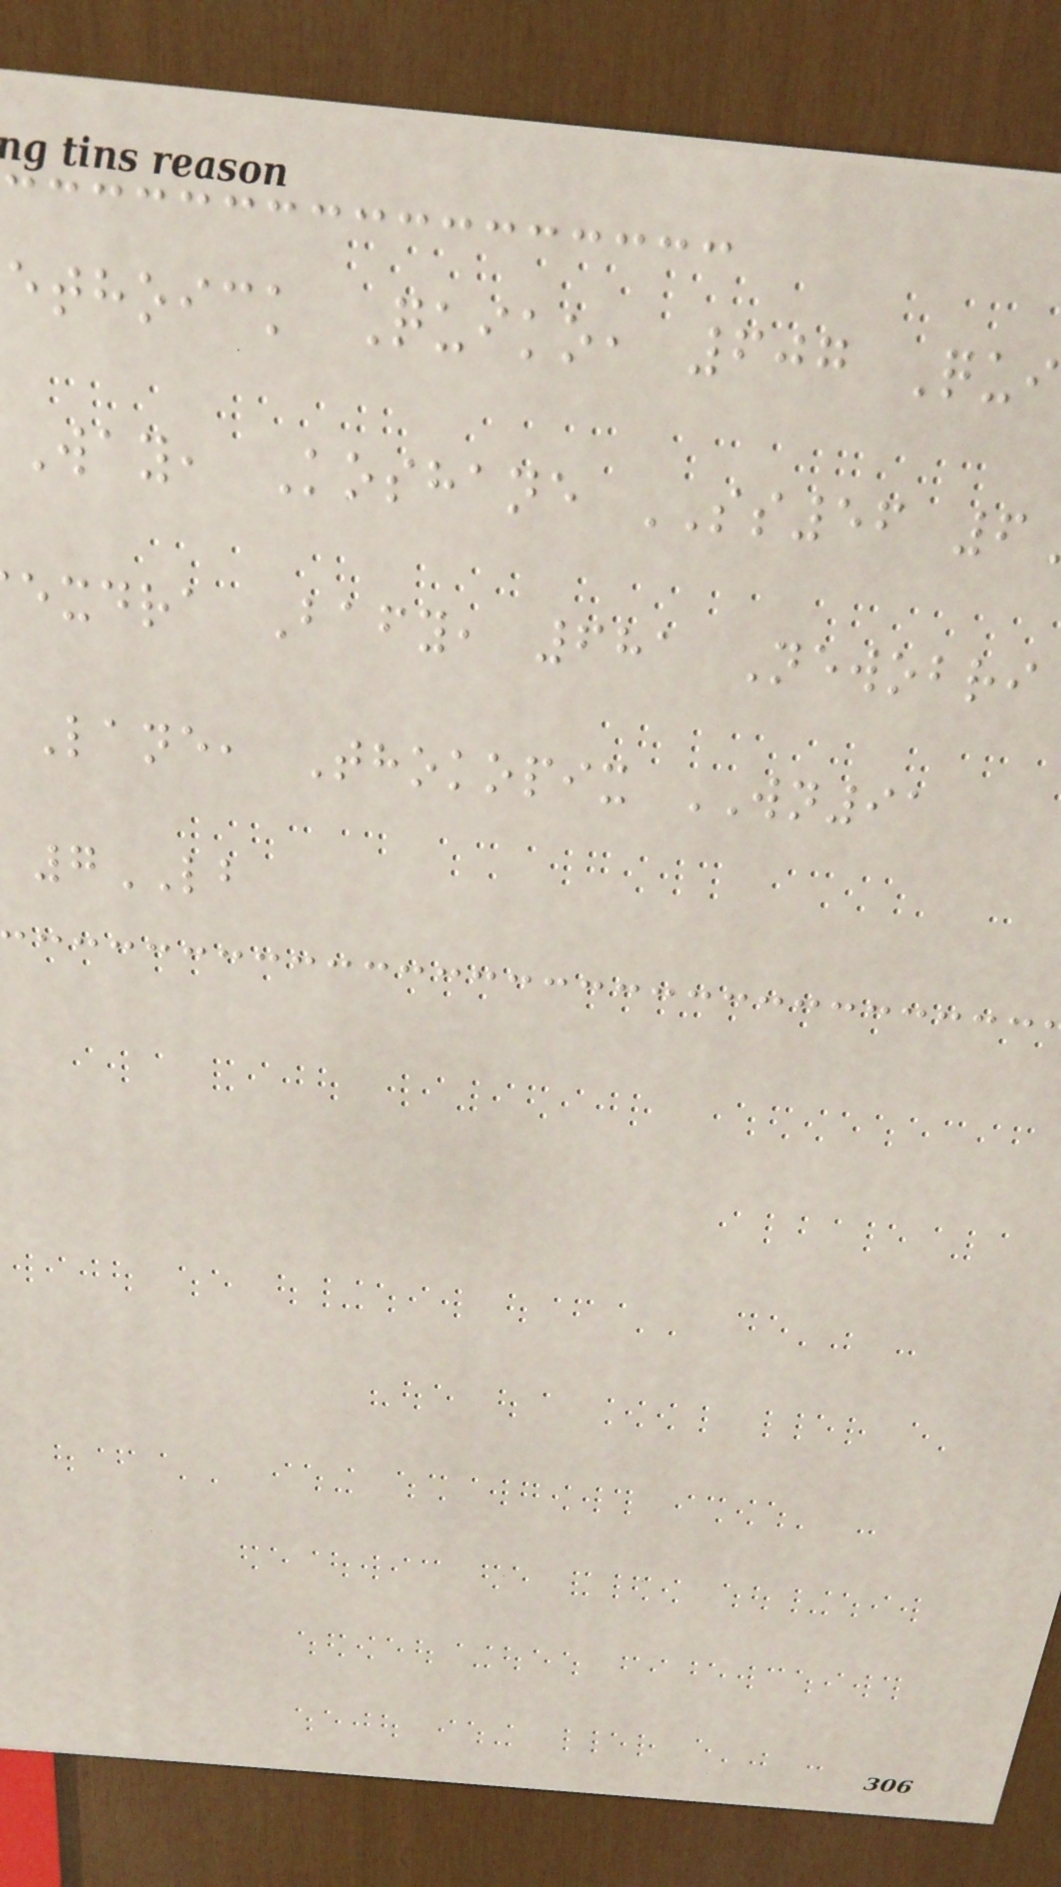ethoick Quiko, 607 Qui
Way, Koshane SS56 6
exdra Bafy, 681 Newobri
Lane, Thokopix WN91
7LB
